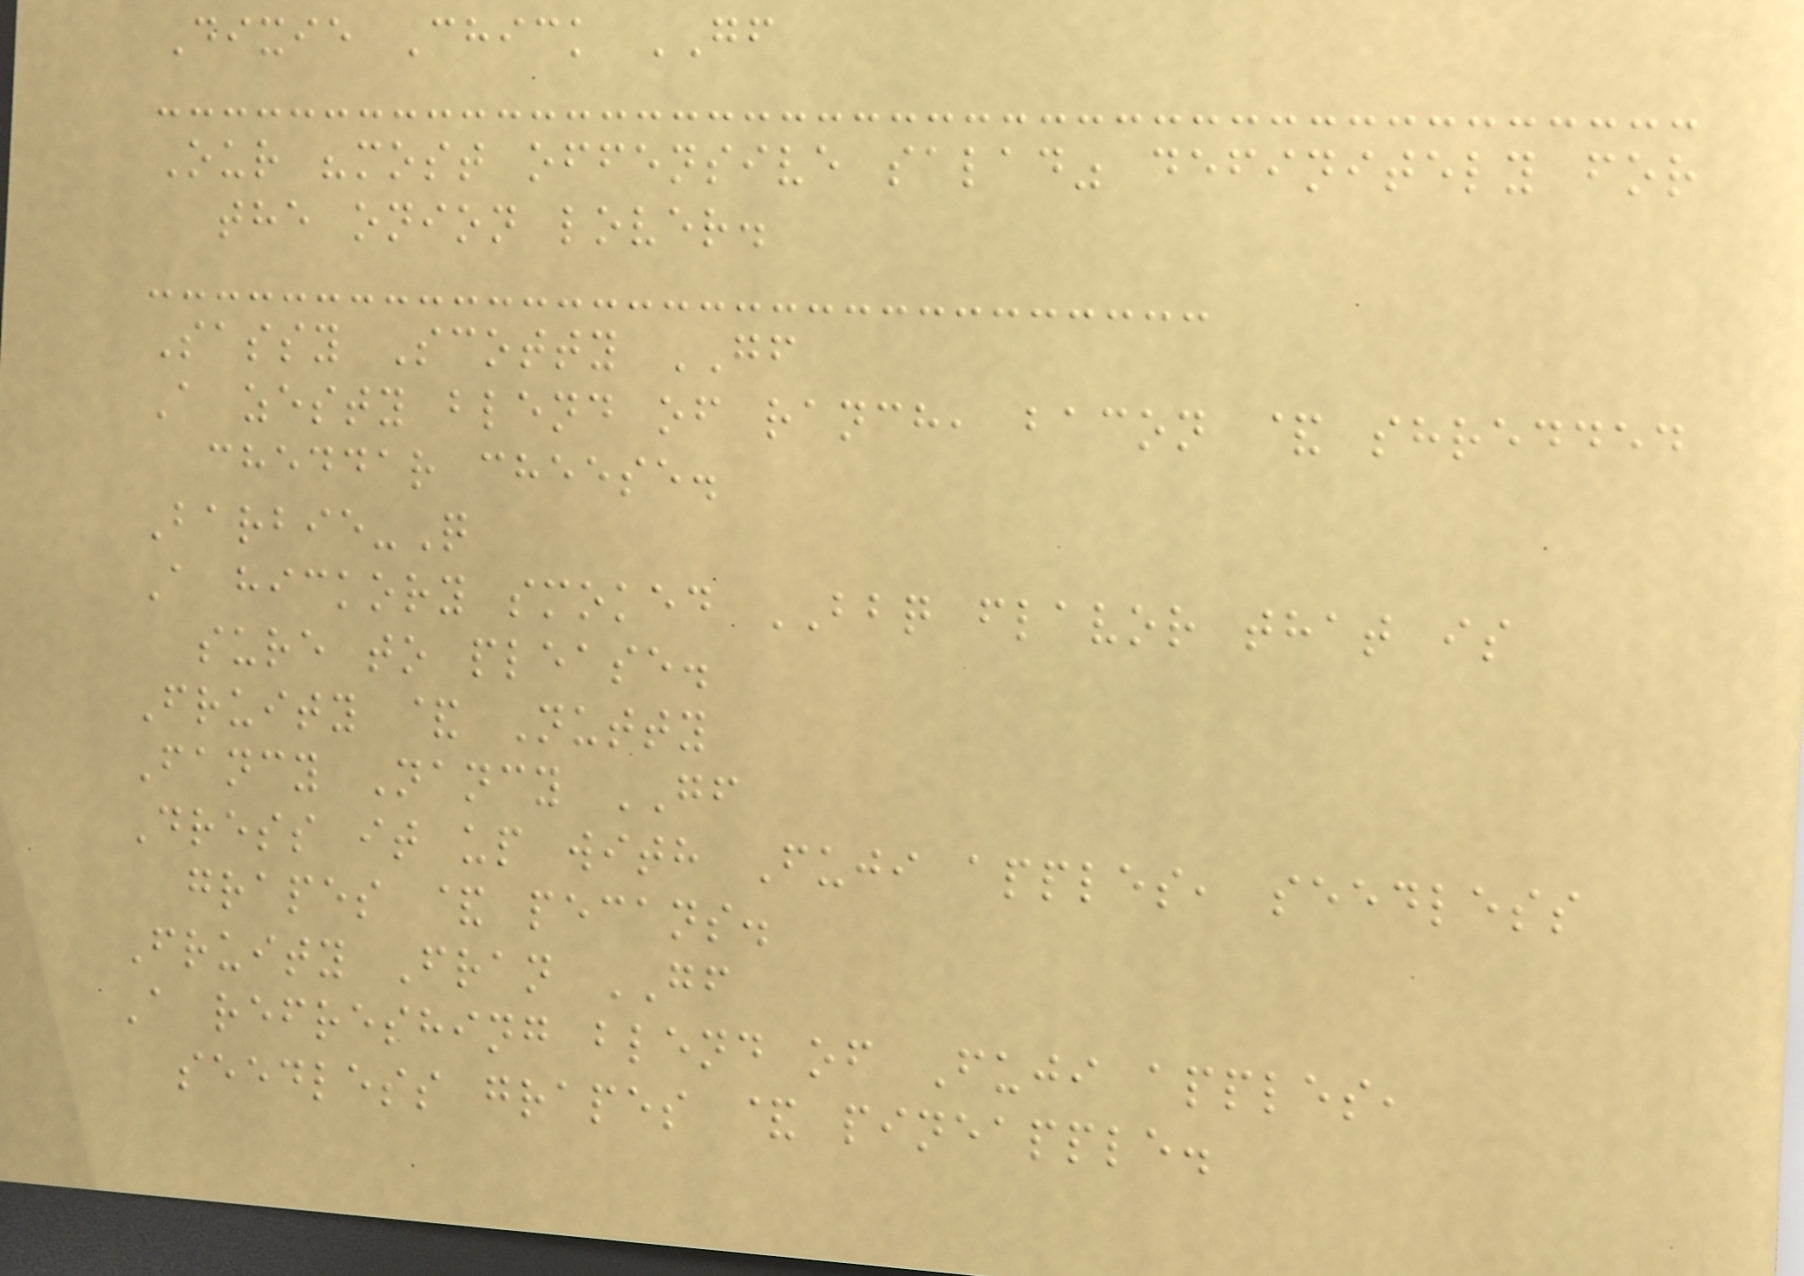Dixie Chick GF
Our "most offensive salad" definitely for
the onion lover.
Sassy Scotty GF
A zesty blend of ranch, bacon & shredded
cheddar cheese.
Barbie-Q
A hickory smoked BBQ flavor that is
sure to please.
Fruity & Nutty
Fancy Nancy GF
Dress it up with Fuji apples, seedless
grapes & pecans.
Fruity Fran GF
A refreshing blend of Fuji apples,
seedless grapes & pineapple.
